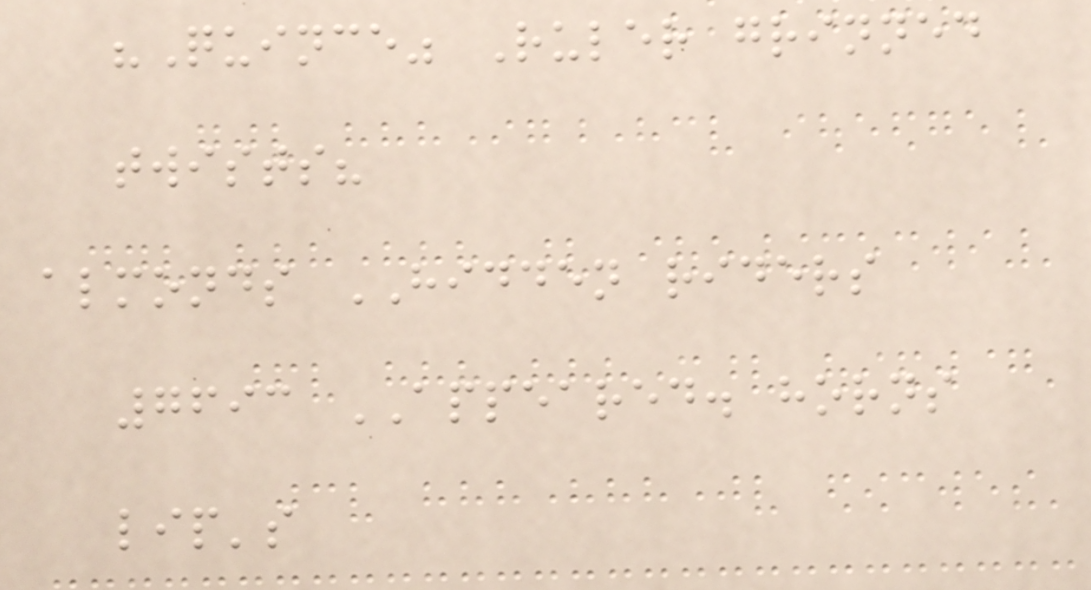"Quince" Ruler grinned
twists?
almonds HIDDEN riders
7693 APPEARED. horns
lip's
